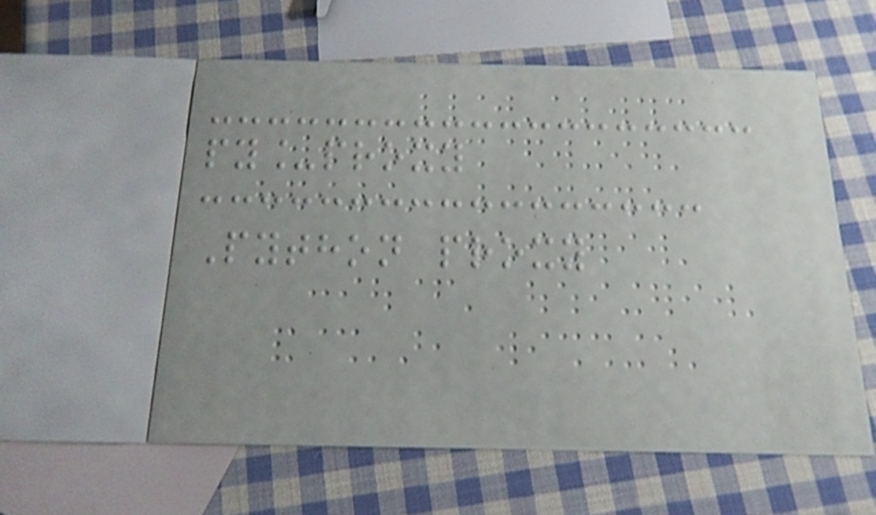py_proxy
Python proxy
